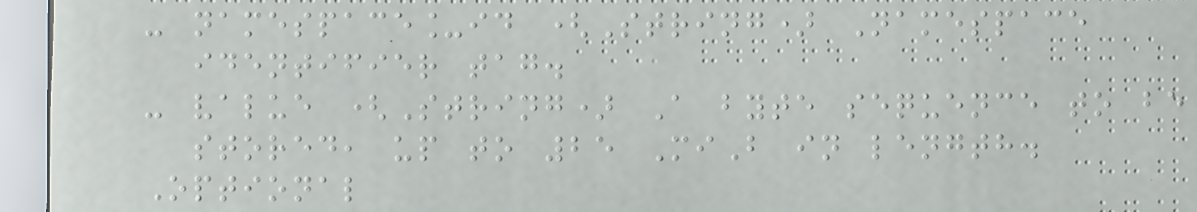- namespace_id (String) Namespace
identifier tag.
- value (String) A byte sequence to be
stored, up to 25 MiB in length.
Optional
